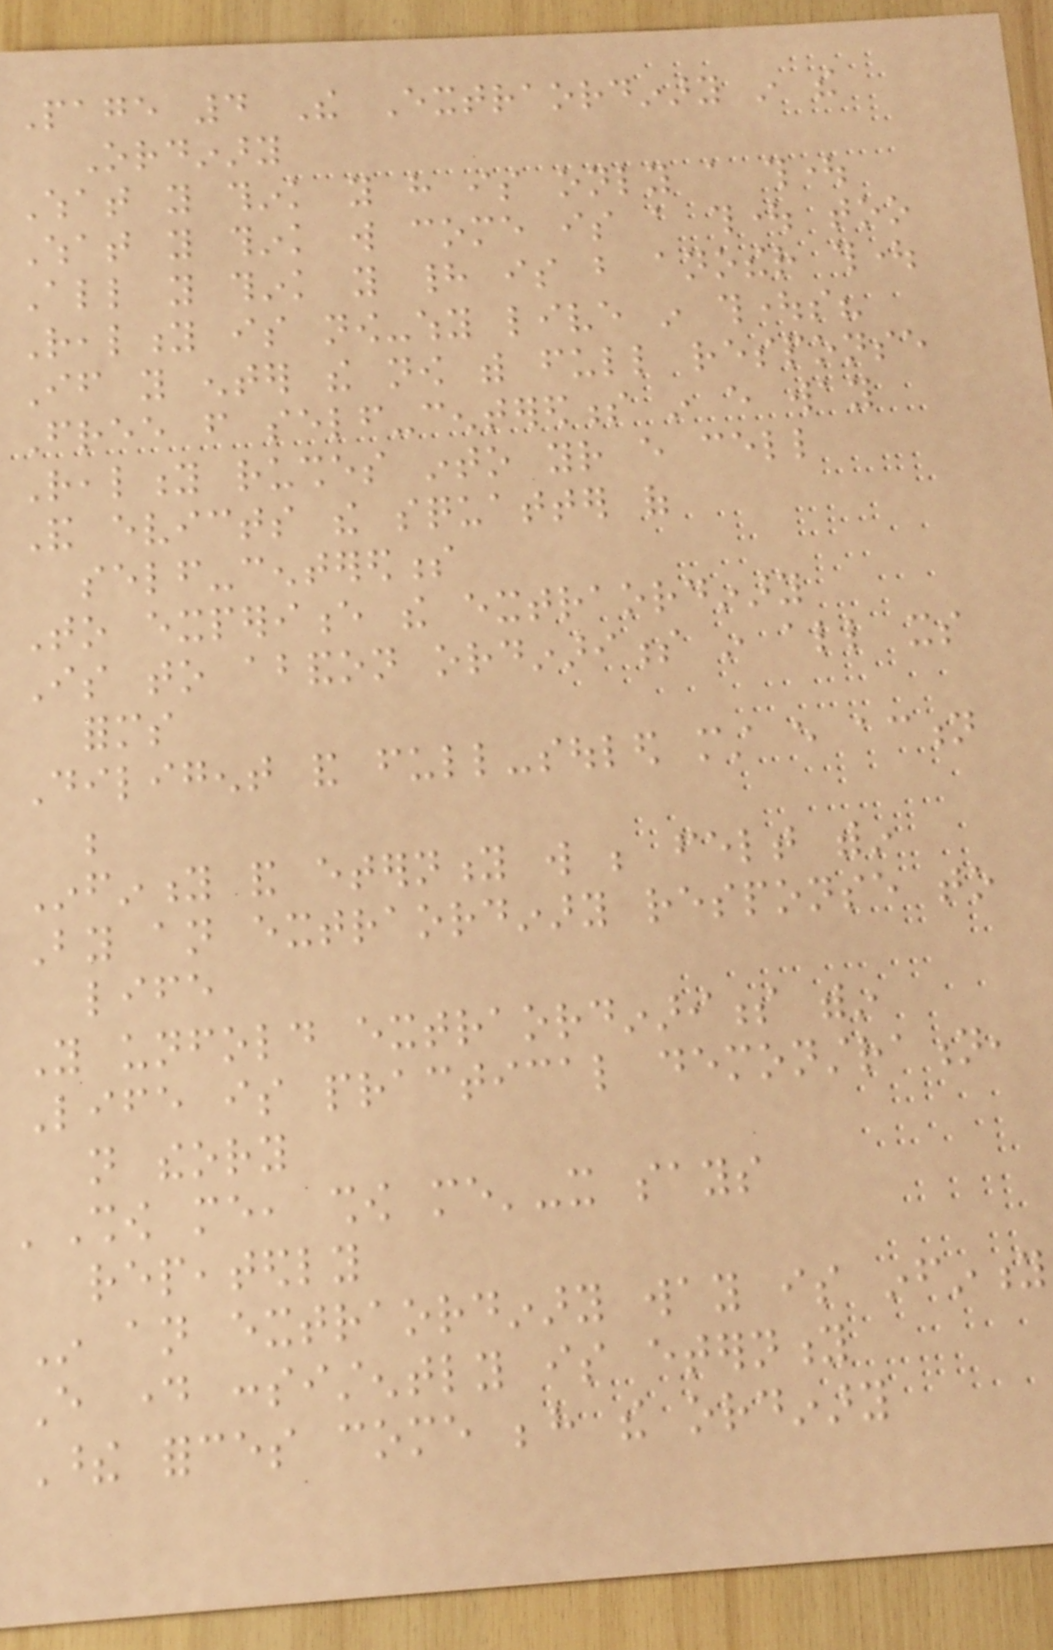Page 4 The Extraordinary in the
Ordinary
What you think you have is only a thought
What you think will come is a thought too
All you think you had is but another thought
Reality is now-why live in thoughts?
If you enter the now with full response
Free from self-centeredness in every way
Reality rushes into your every cell
And evicts the squatter of
self-centeredness
To experience the extraordinary
Is to abandon ordinariness in all its
forms
Diligent and full-souled must every action
be
Infinity and eternity will be felt within
By an extraordinary response to
life
You unfold extraordinariness within
Life is practical demonstration,
not theory
'Show me, show me'-it says
repeatedly
In an extraordinary way is infinity
Every day consistently is eternity
These forces come behind the ordinary
